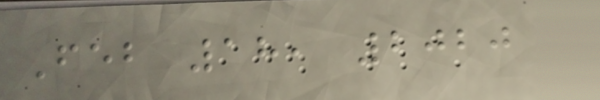Feb 18, 2020
